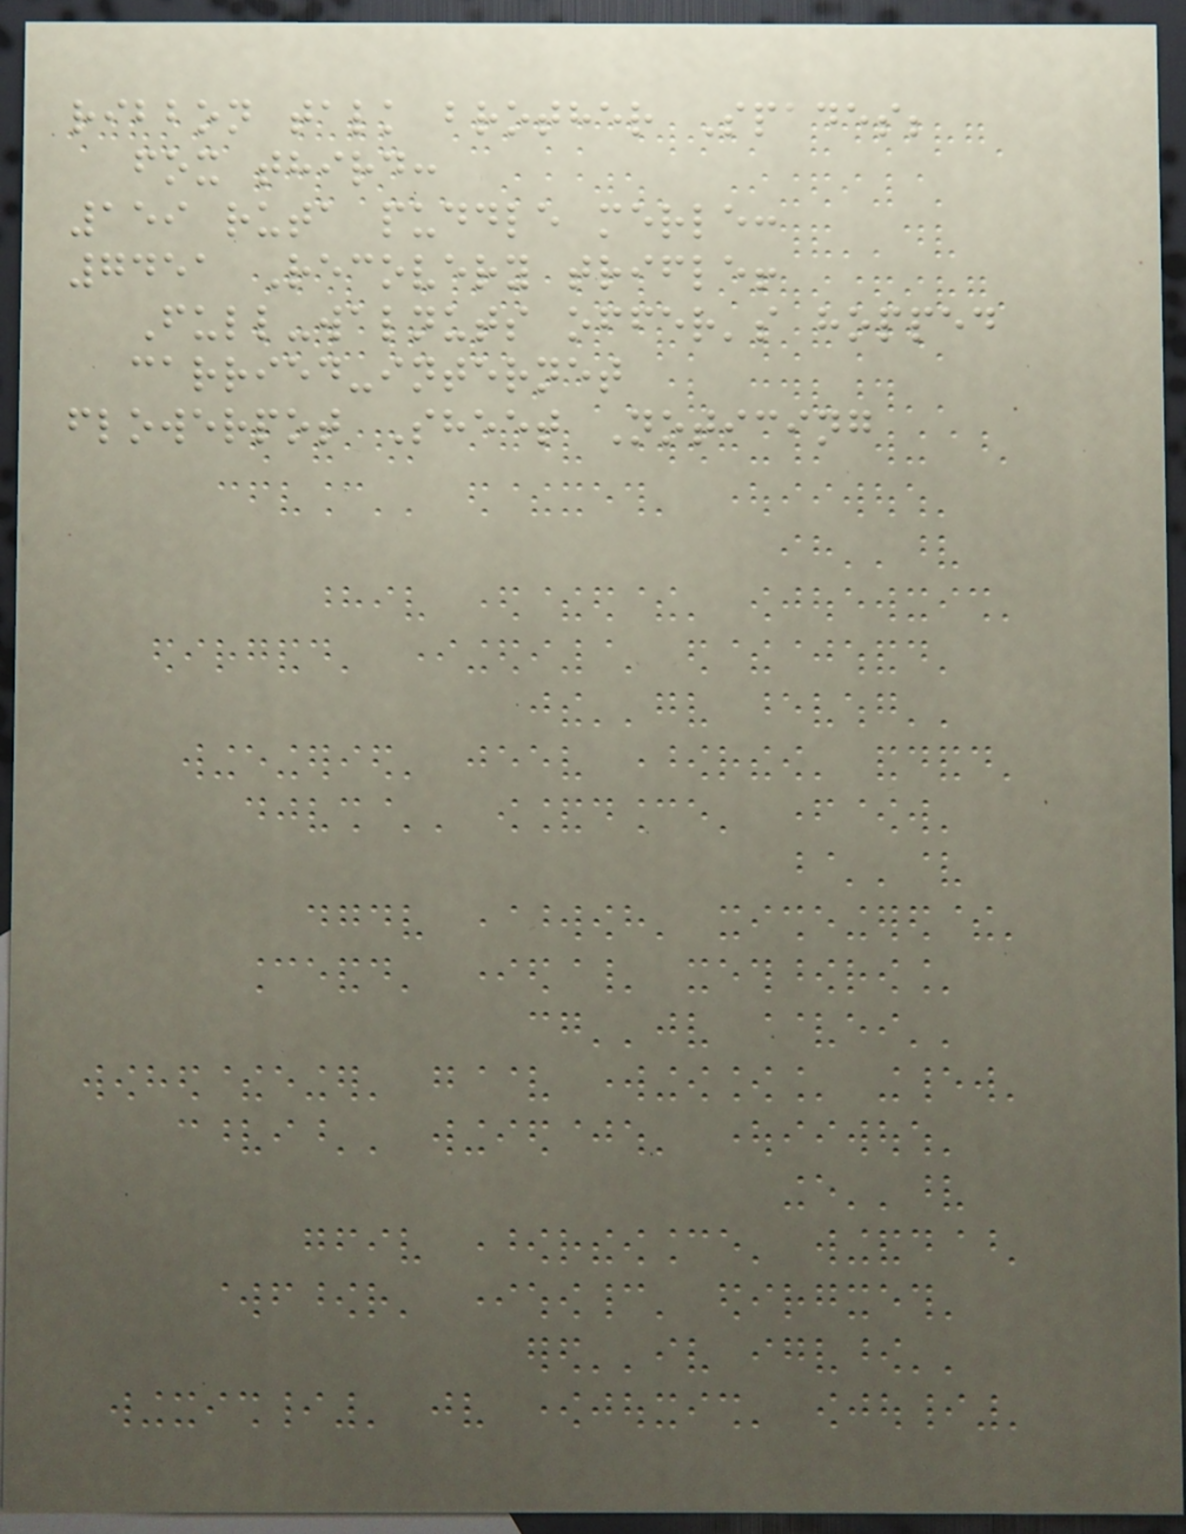ribbon talk brother Spades;
fox third:
159 ruta puddle merle:
7451 Recovery trifle!
Full-walnuts offer's hopped
carried-internet
flowerpot Sheet Noticing
